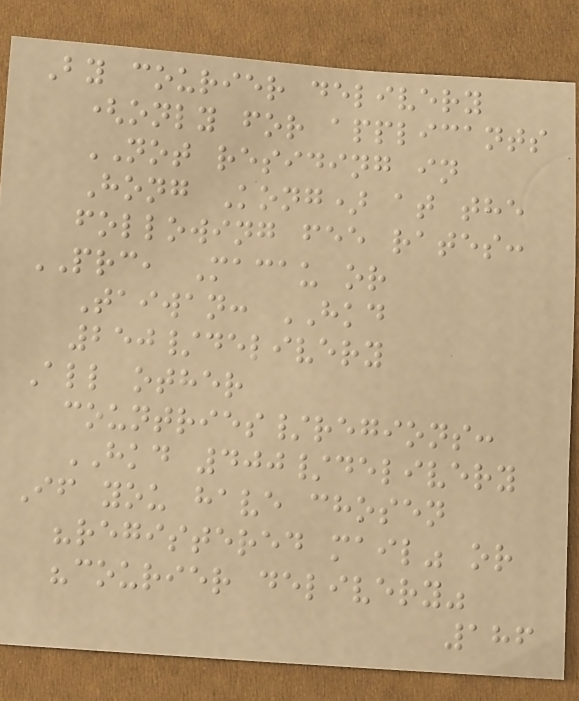By courier delivery
(only for applicants
NOT residing in
Hong Kong) at the
following fee rates:
PRC, Macau or
Taiwan: HKD
250/delivery
All other
countries/regions:
HKD 400/delivery
If you have chosen
"registered mail" or
"courier delivery"
186
